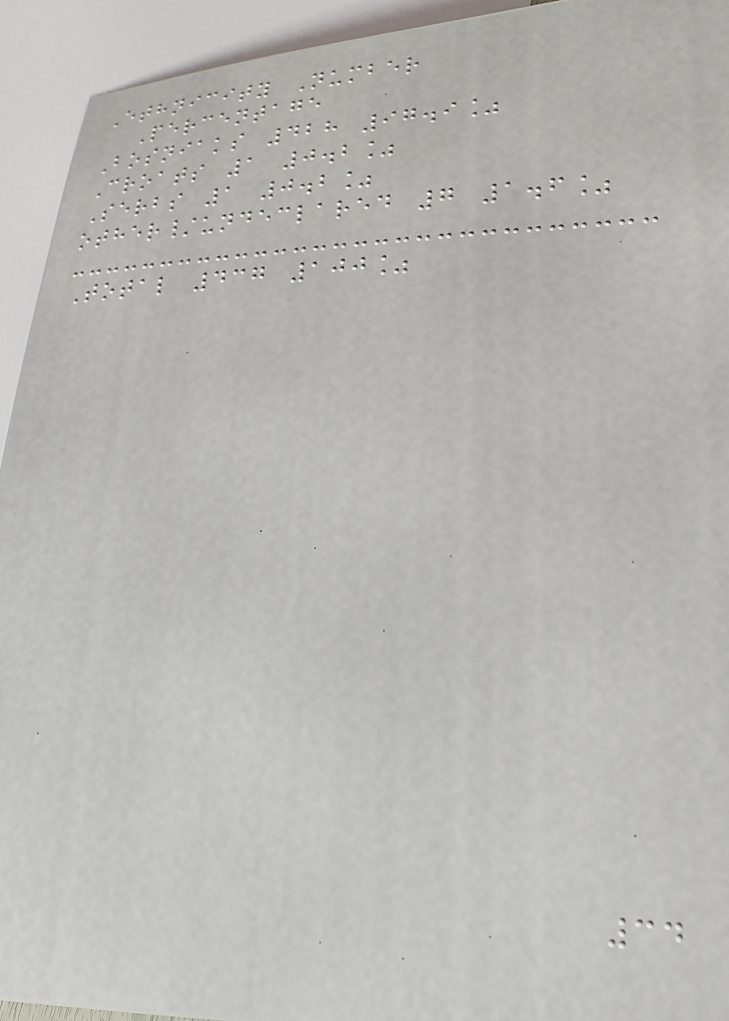Ethnicity Number
Percentage
Bosniaks 428 97.9%
Croats 1 0.2%
Serbs 1 0.2%
other/undeclared 7 1.6%
Total 437 100%
34
